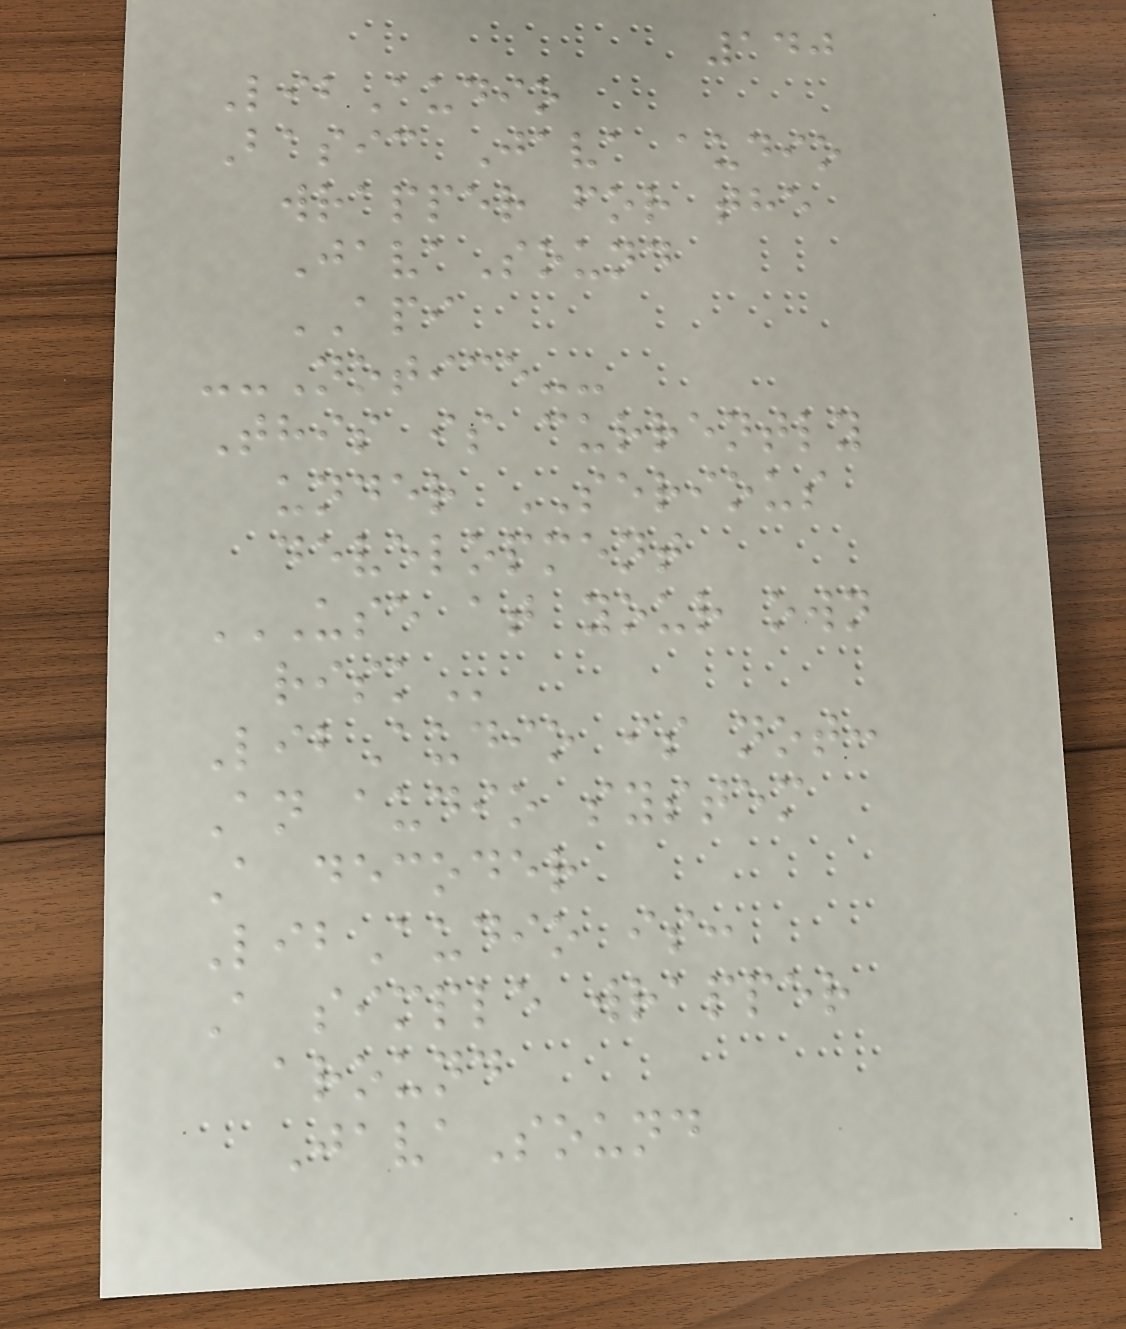140
LibAudio
Basic Java audio
wrapper for the
JavaSound
API
--Notice--
This is currently
under SERIOUS
development
USE AT YOUR OWN
RISK
LibAudio is not:
An audio system
A decoder
LibAudio is:
A simple wrapper
around
JavaSound
